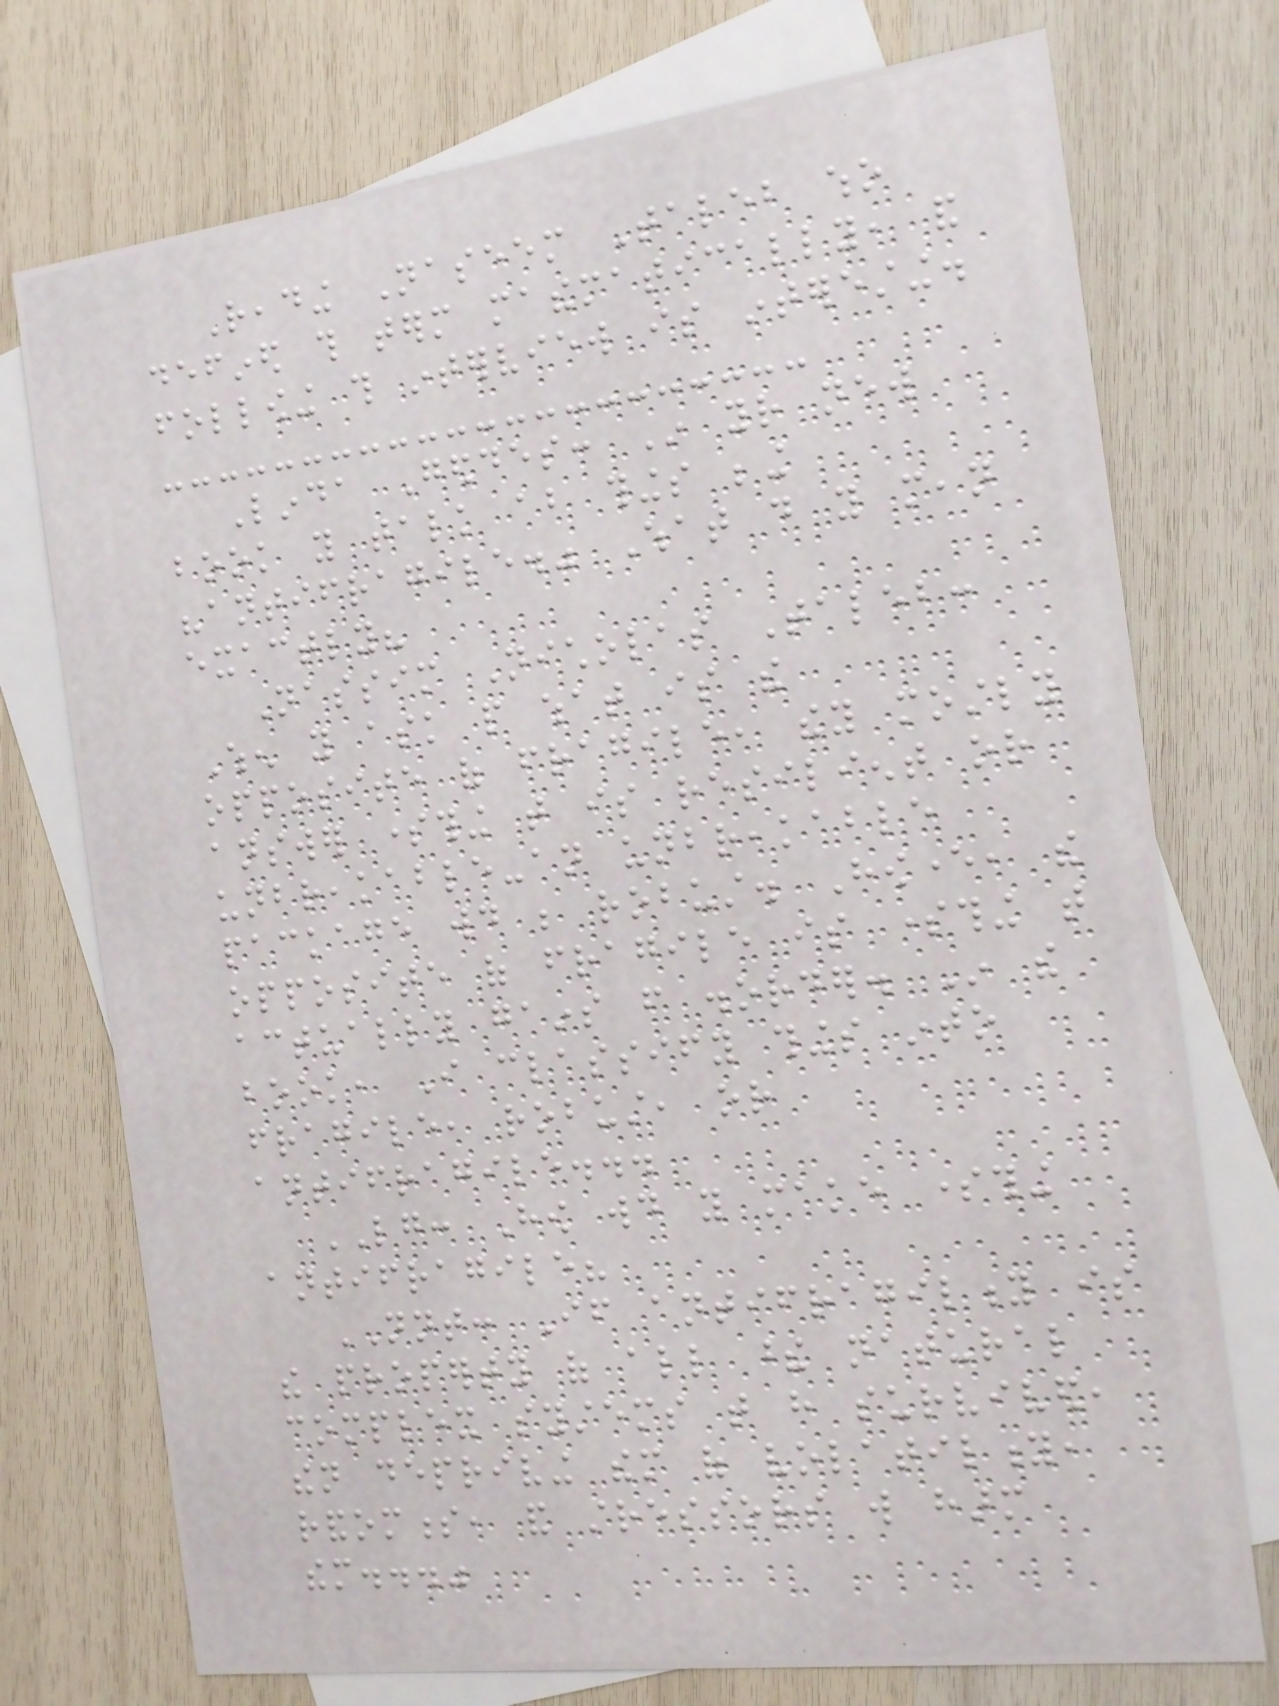Reading Naseem Taleb who
defined this term mathematically, and
following this interview is interesting.
Linda Geddes: In your new
book you talk about things being
"antifragile." What do you mean
exactly?
Nassim Nicholas Taleb:
When you ask people what is the
opposite of fragile, they mostly
answer something that is resilient or
unbreakable-an unbreakable
package would be robust. However, the
opposite of fragile is something that
actually gains from disorder. In the
book, I classify things into
fragile, robust, or
antifragile...
LG: How would you make something
antifragile?
NNT: If antifragility is
the property of all these natural
complex systems that have survived,
then depriving them of volatility,
randomness, and stressors will harm
them..."
